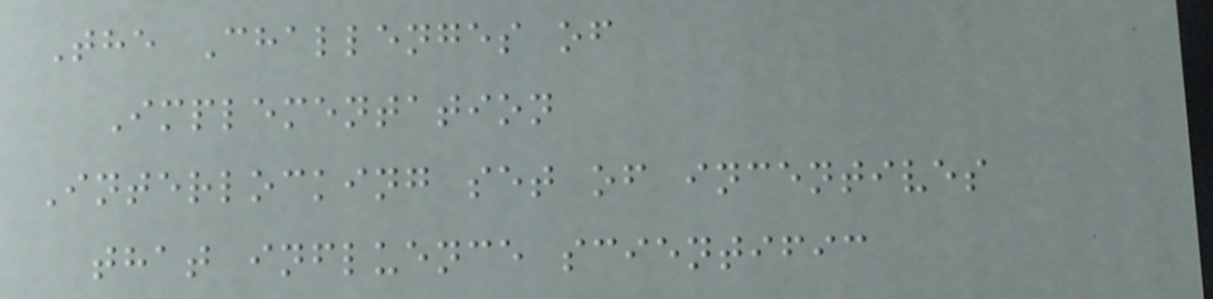The Challenges of
Implementation
Interlocking set of incentives
that influence scientific
